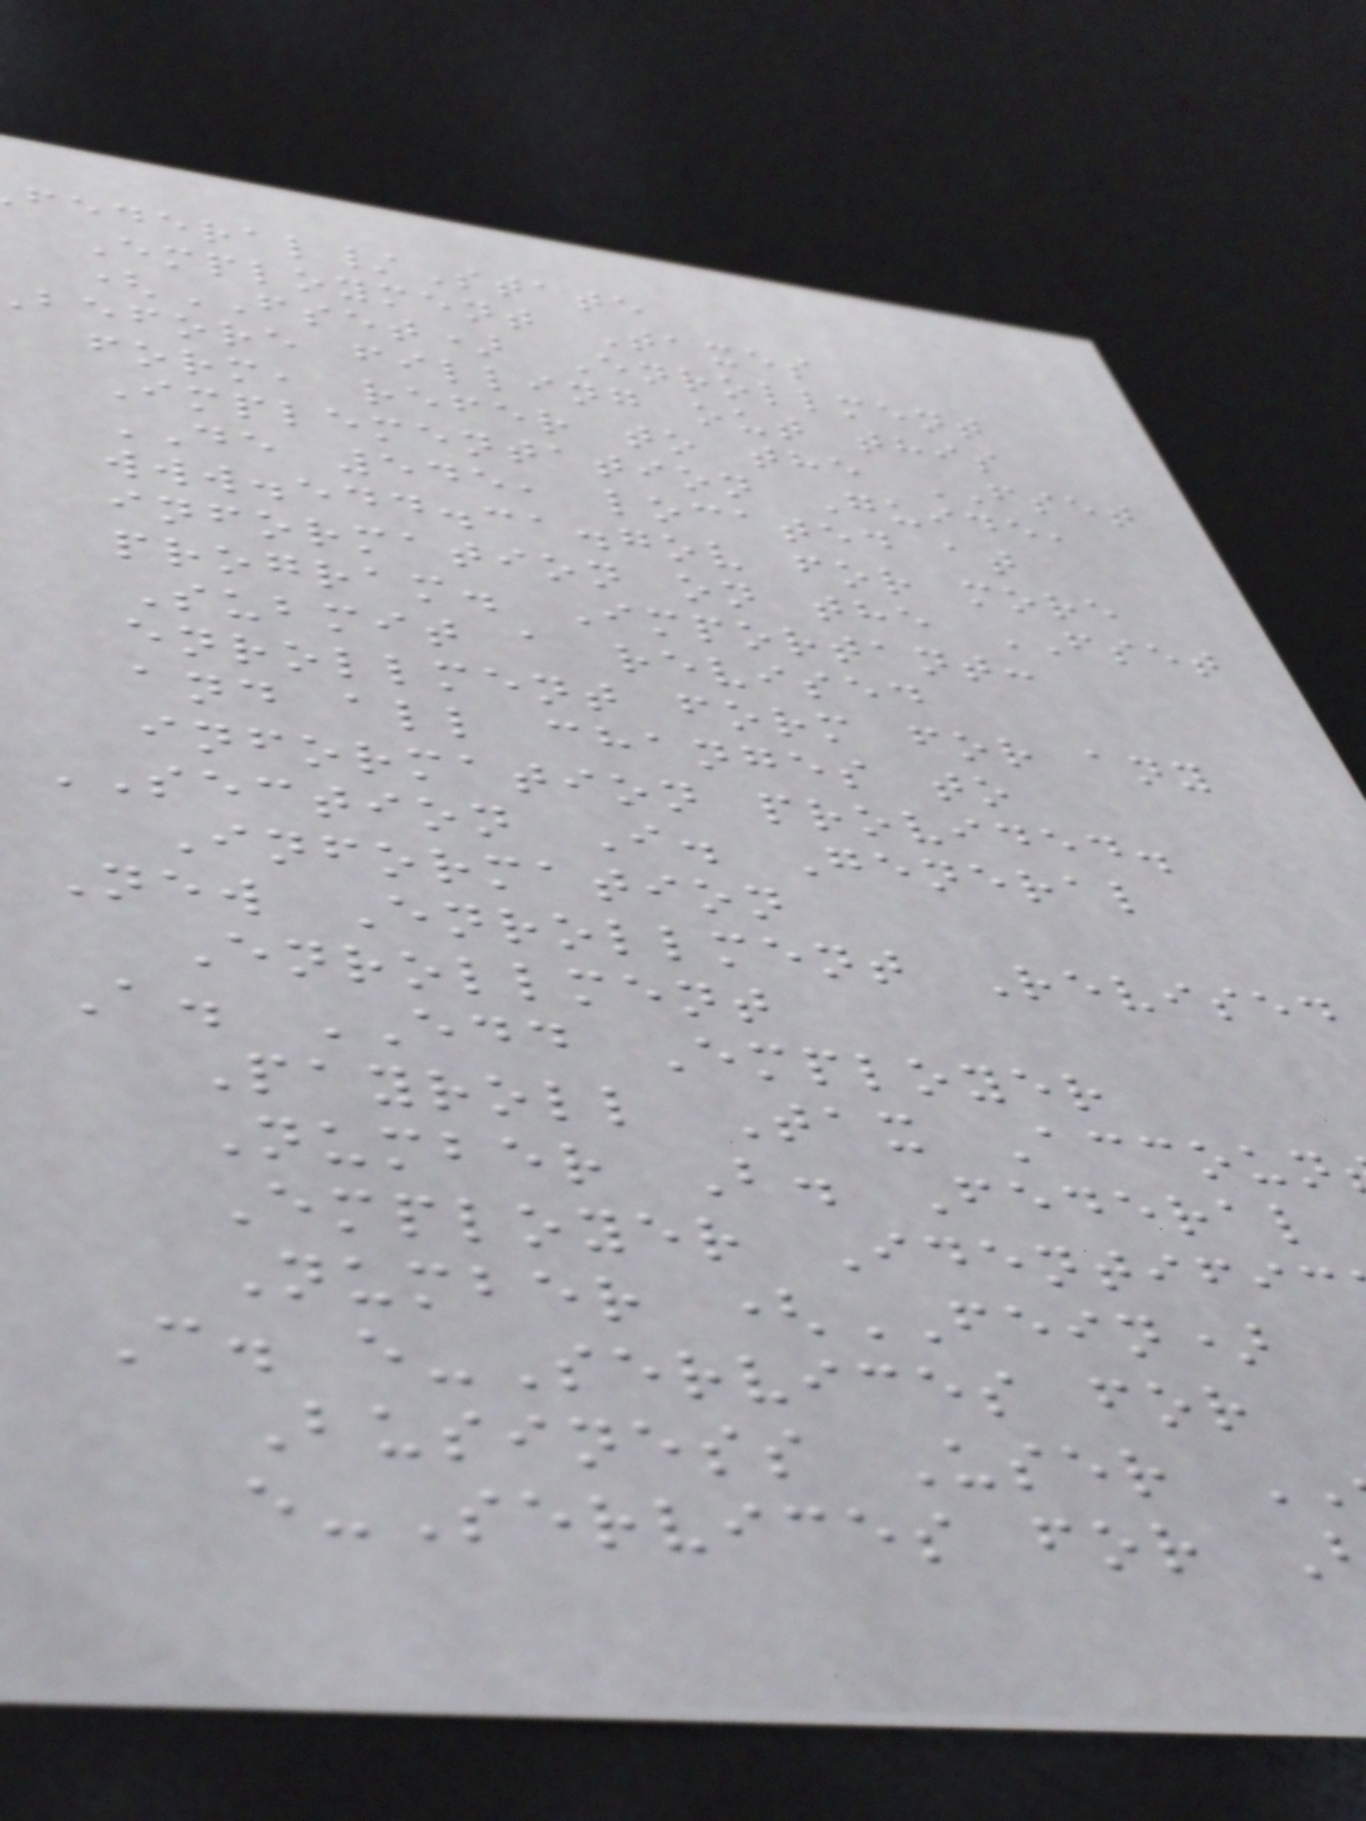ederal/State
Employment Taxes
(FSET) Enrollment
before filling out this
form, refer to the FSET
Implementation Guide,
DE 545, located at
www.edd.ca.gov for more
information on the FSET
program. Important:
Submit a revised
enrollment form for any
and all changes to
information provided.
SECTION I. General
Information
New Enrollment Revised
Enrollment
A. EDD Employer
Payroll Tax Accoun
Number B. Federal
Employer Identific
Number (FEIN)
C. e-Services for
Business User
e-Services for
